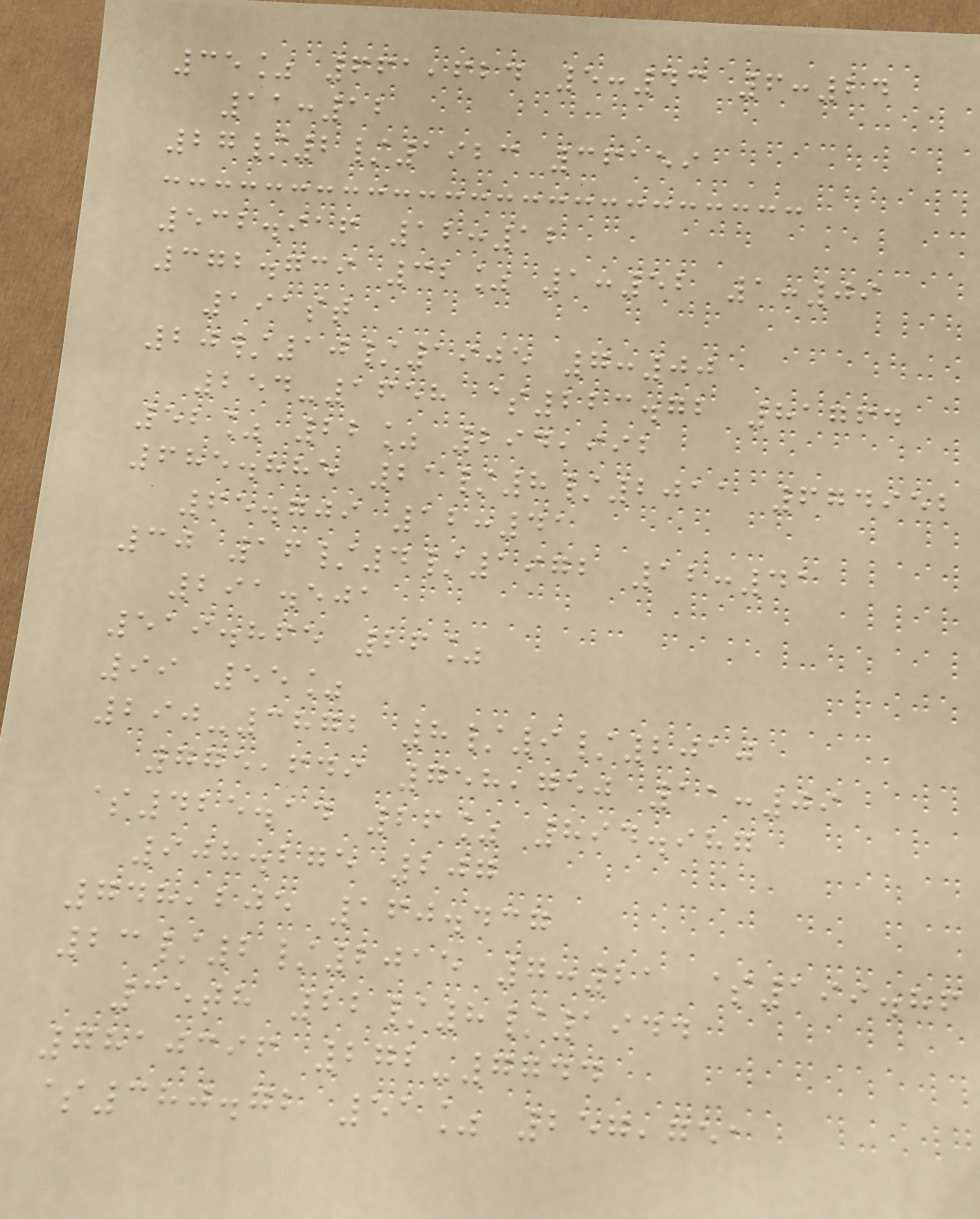35% 661,624 5:43 6:24
11:12
27/2/1923 36159
532.916 12:12
372.739 32% 1:52 1:09
191st
20/10/1905 7:00
254-1658 $223.72 81764
52% 22% 294,992
685.885 21/8/2011 674952
65.709 12:41
30 16/4/1972 12:41
291.501
519.865 26%
99 55%
290-3872 8/9/2010
775,649 758,750 11:09
$425.14 26% 894.987
908.275 207
748,205 160.437
23/2/2015 7:21 $199.86
35th 22/8/1944
7810396 272-7744
$380.72 51% 257,751
